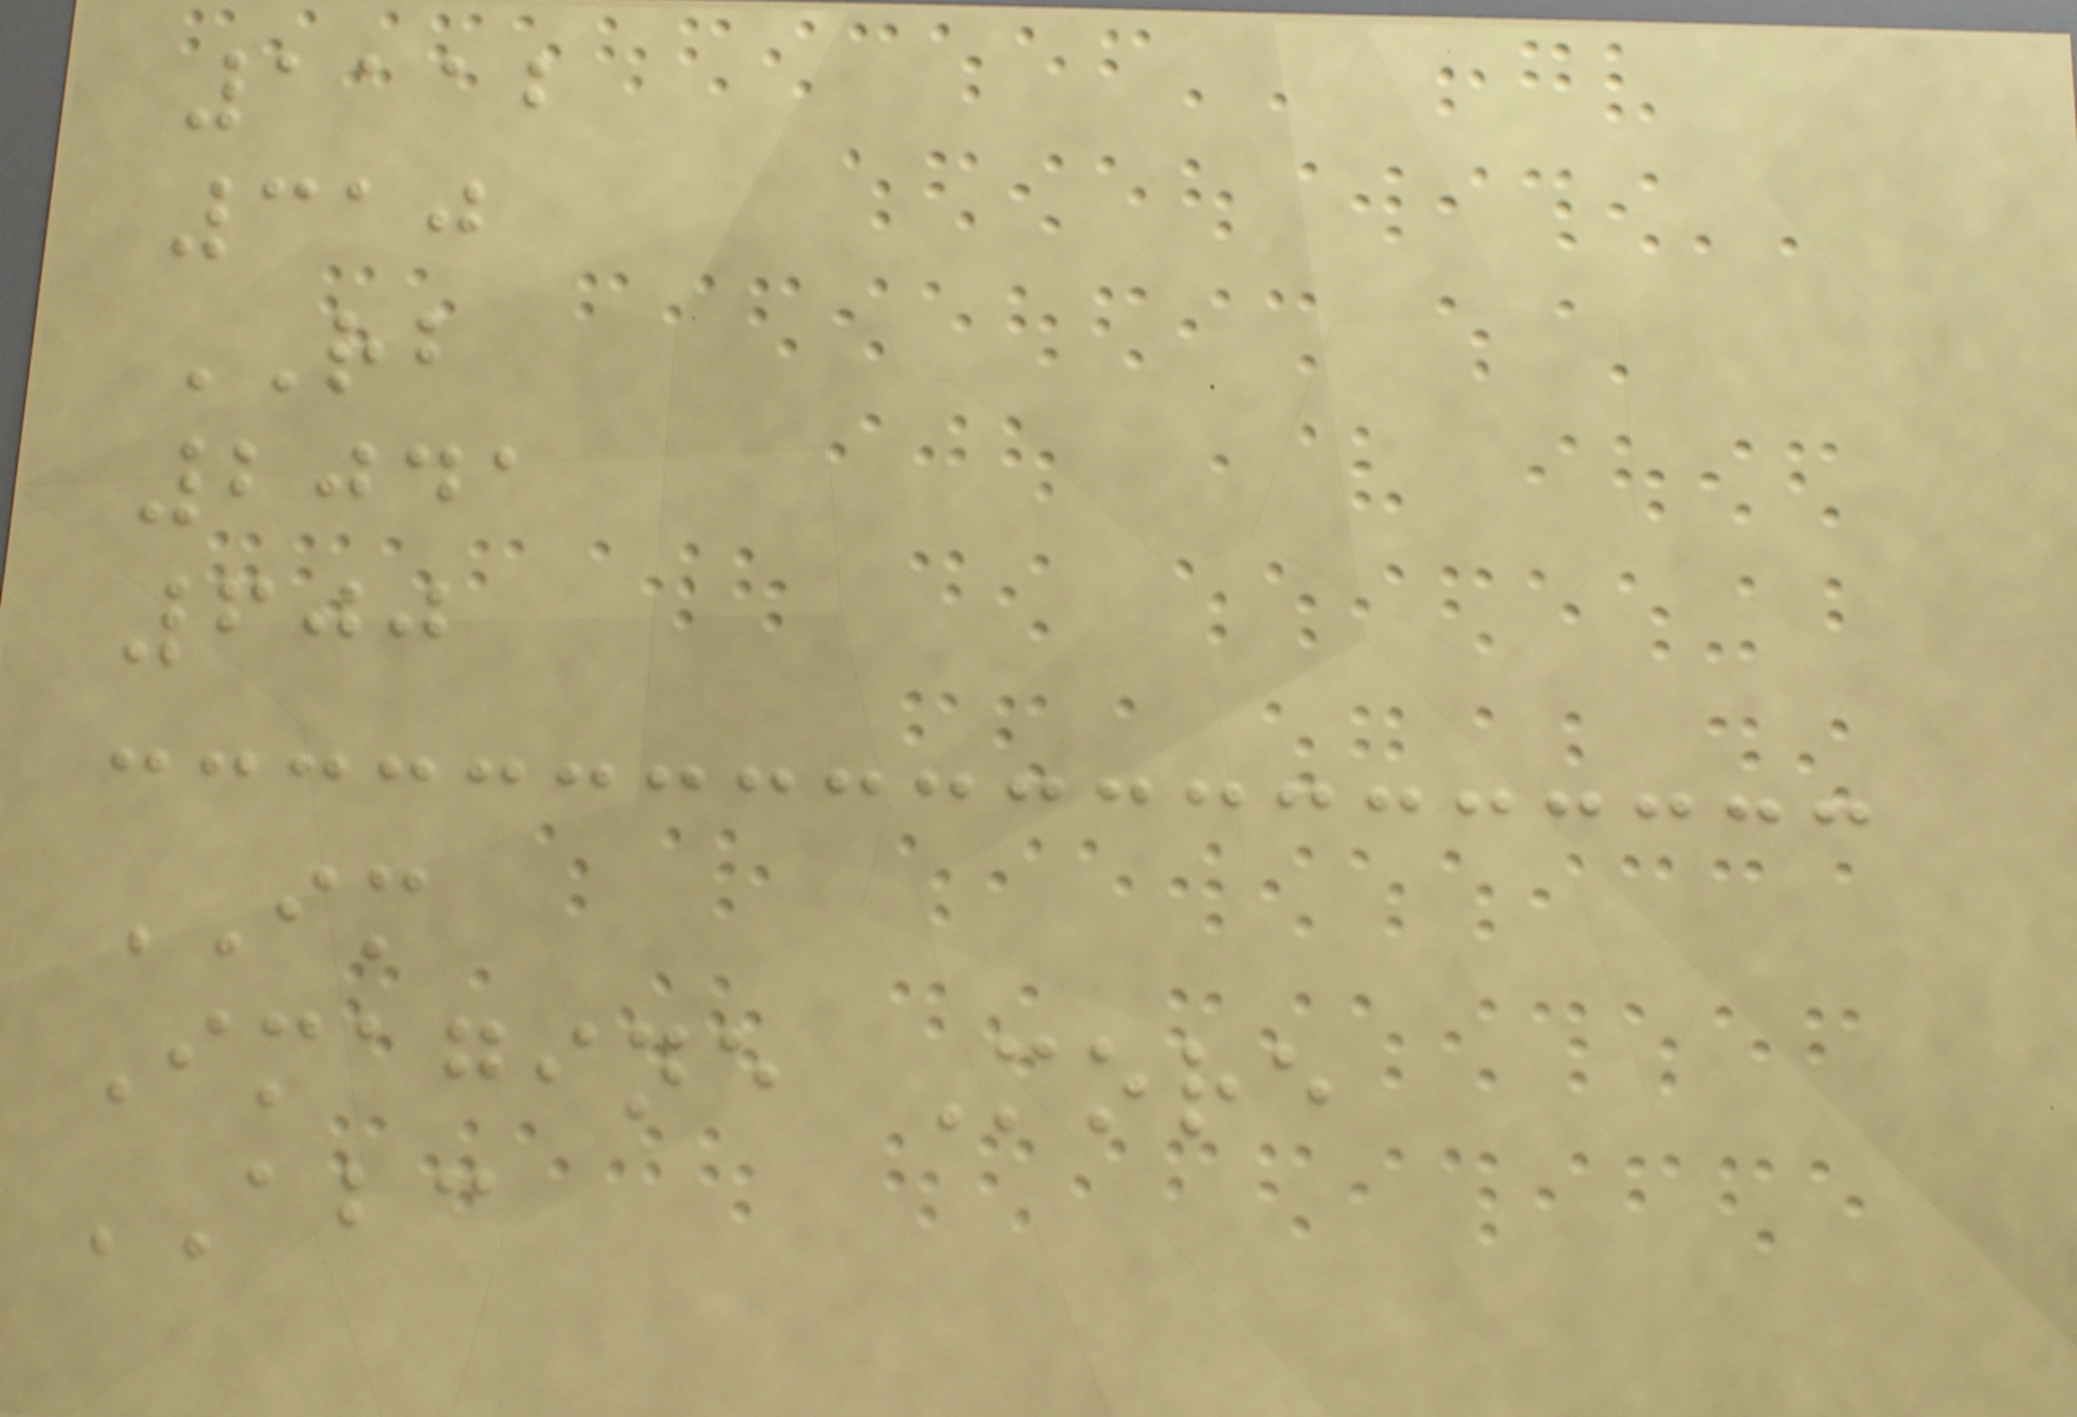1112
310
RB
2041
600
IM
Imagine More
ABC
